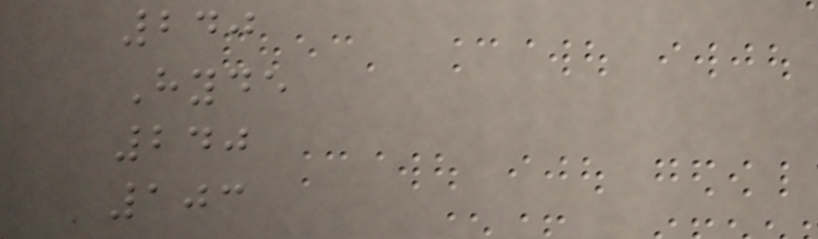240
Hyde
240
103
